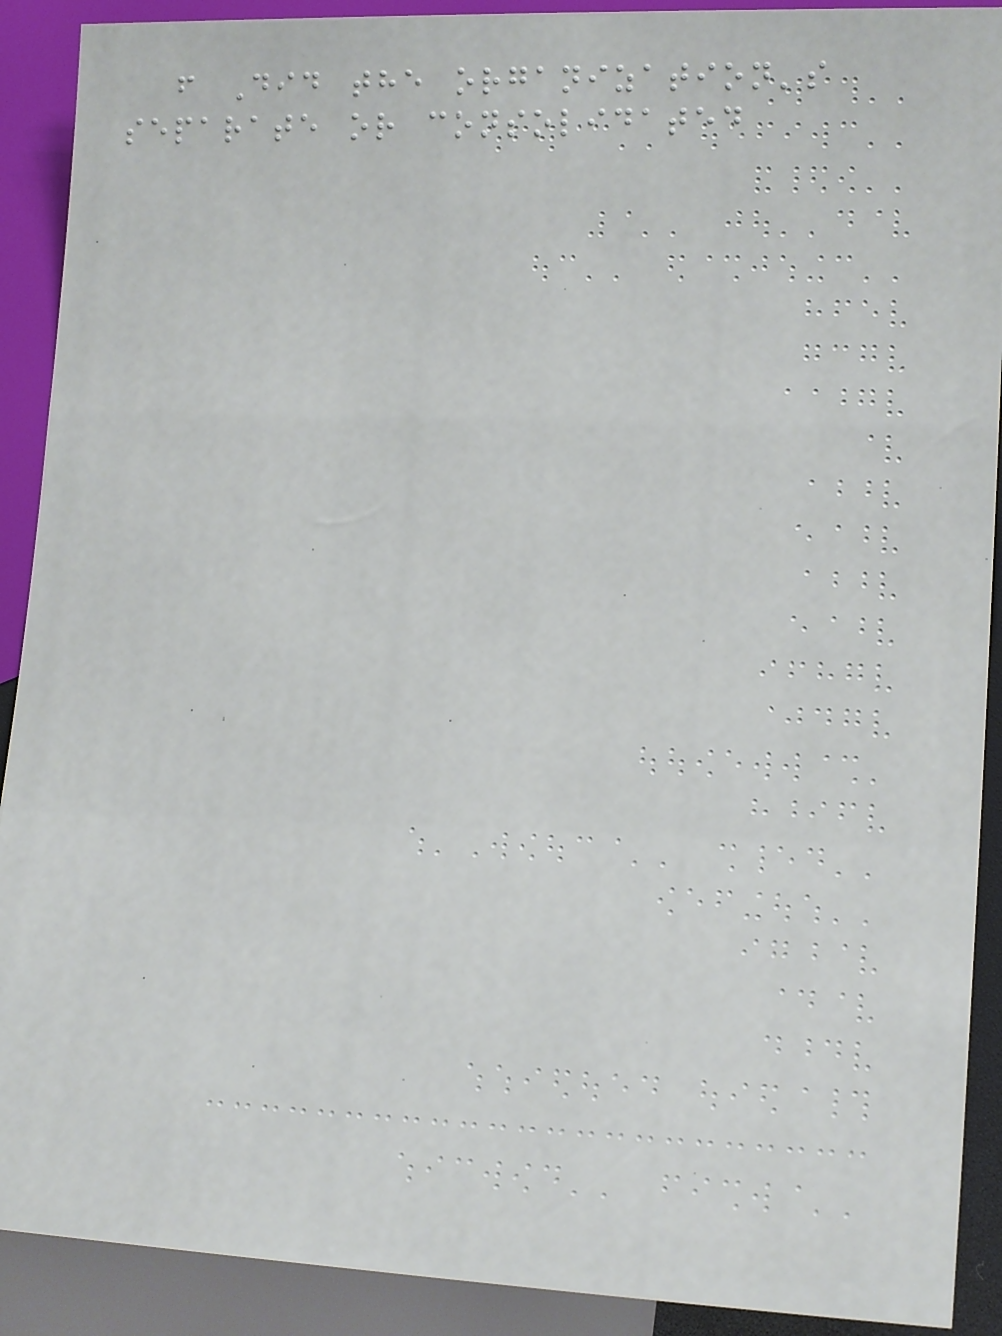f Did the organization's
separate or consolidated
